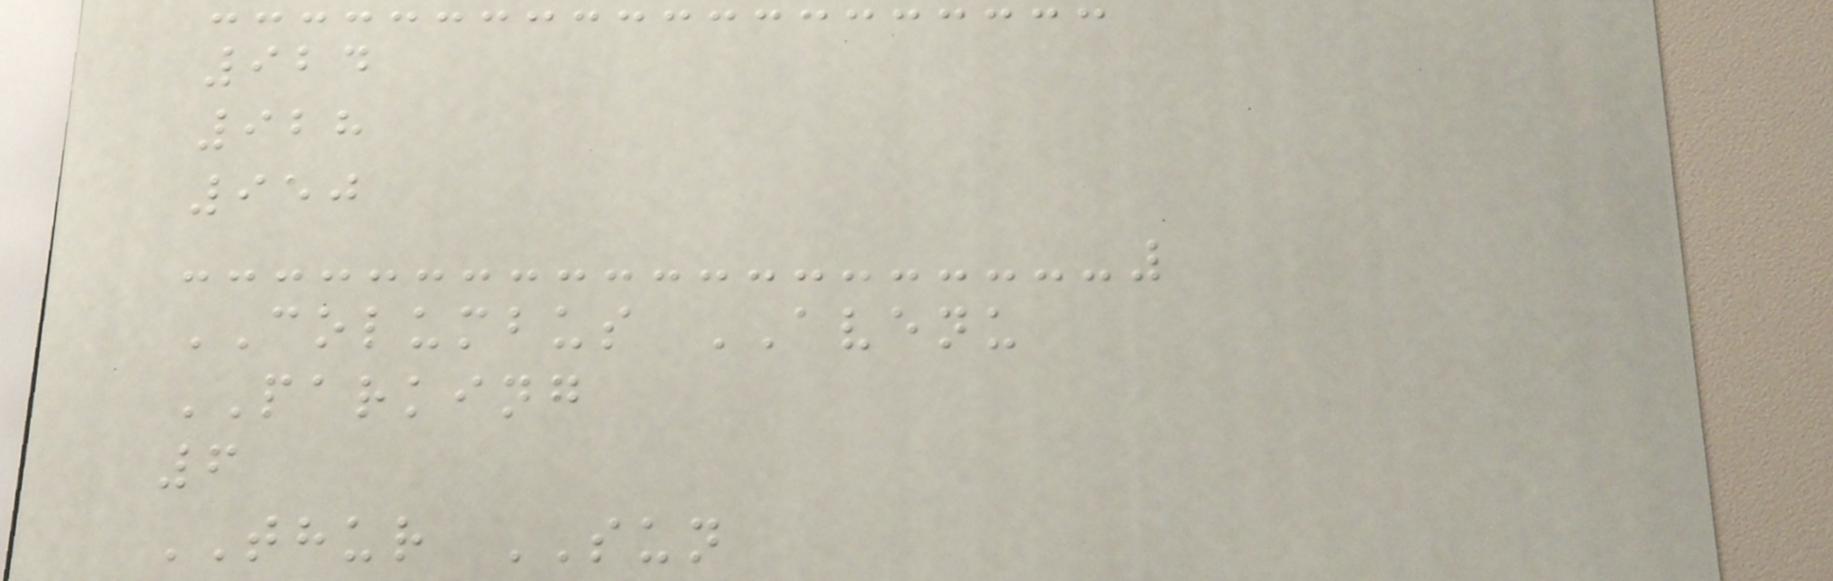924
928
950
COLUMBUS AVENU
PARKING
6
THUR SUN
